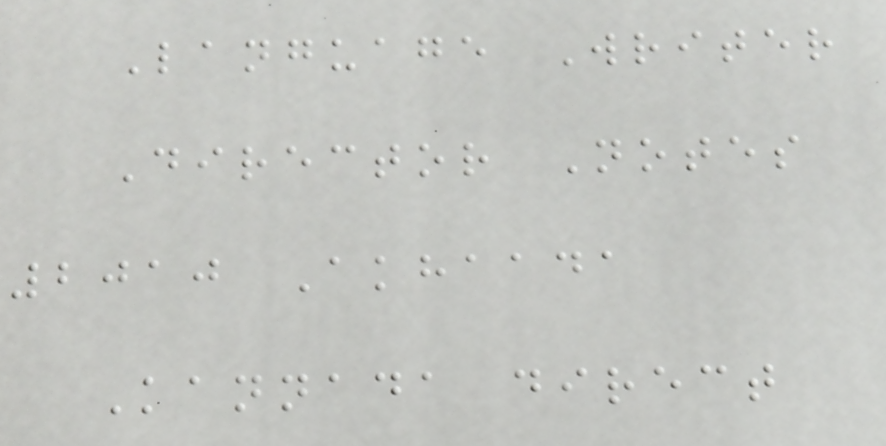Language Writer
Director Notes
2010 Akhaada
Kannada direct
